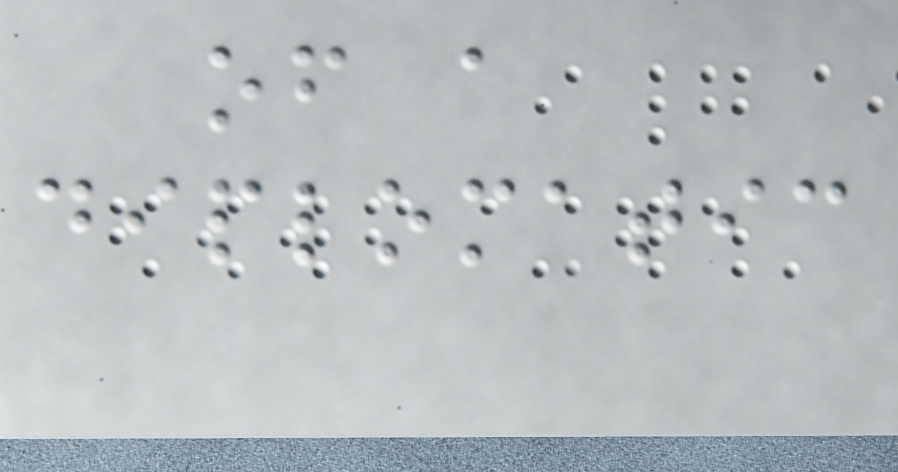of a
diplomatic
